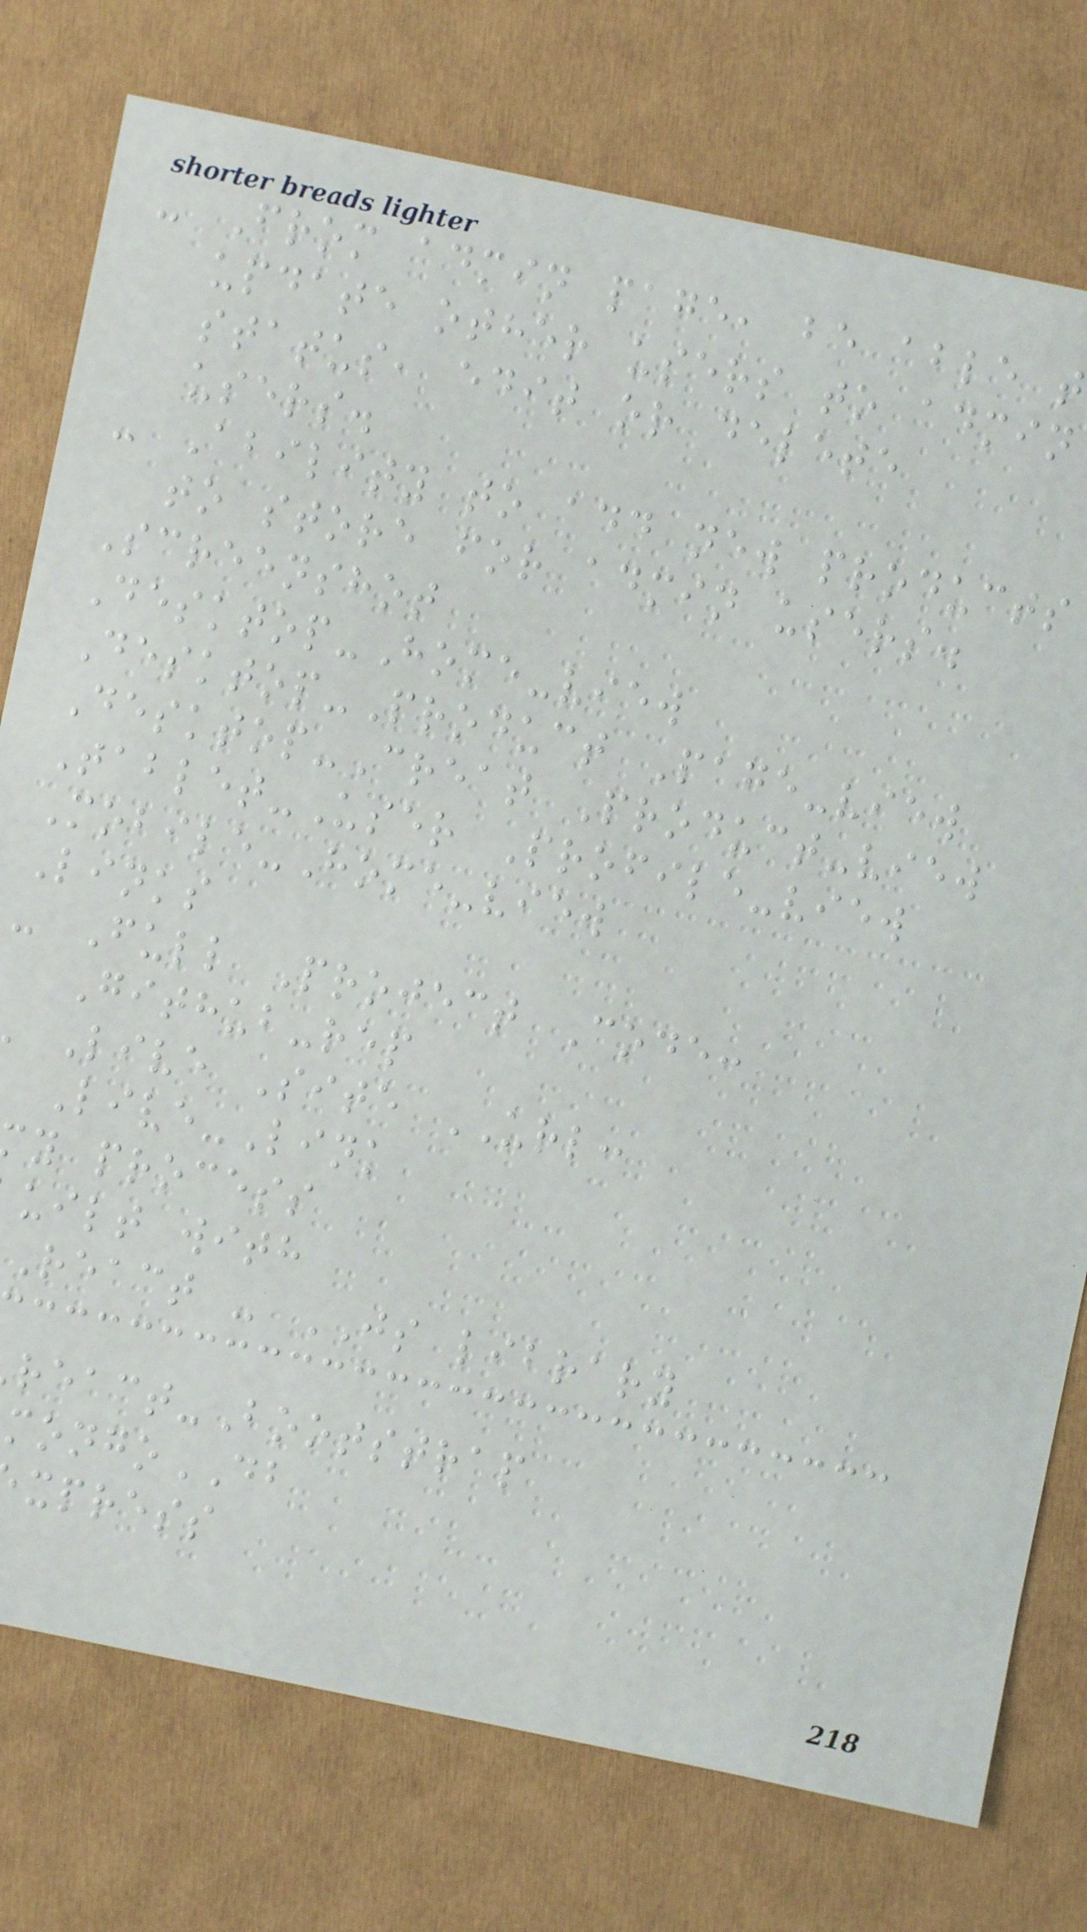- From admin page, be able t
update other users to admin
status, edit or delete
users.
- Ability to add new products
to store for admin users.
Screenshot
Desktop-Home-view
Desktop-Product Page-view
Desktop-Creat Product-view
Tablet-User Profile-view
Mobile-Home-view
Links
- Full Project Code:
Github-rep
Live Site URL:
Live-Link
y process
uilt with
React - JS library
eact-Bootstrap
ongoDB
xpress
